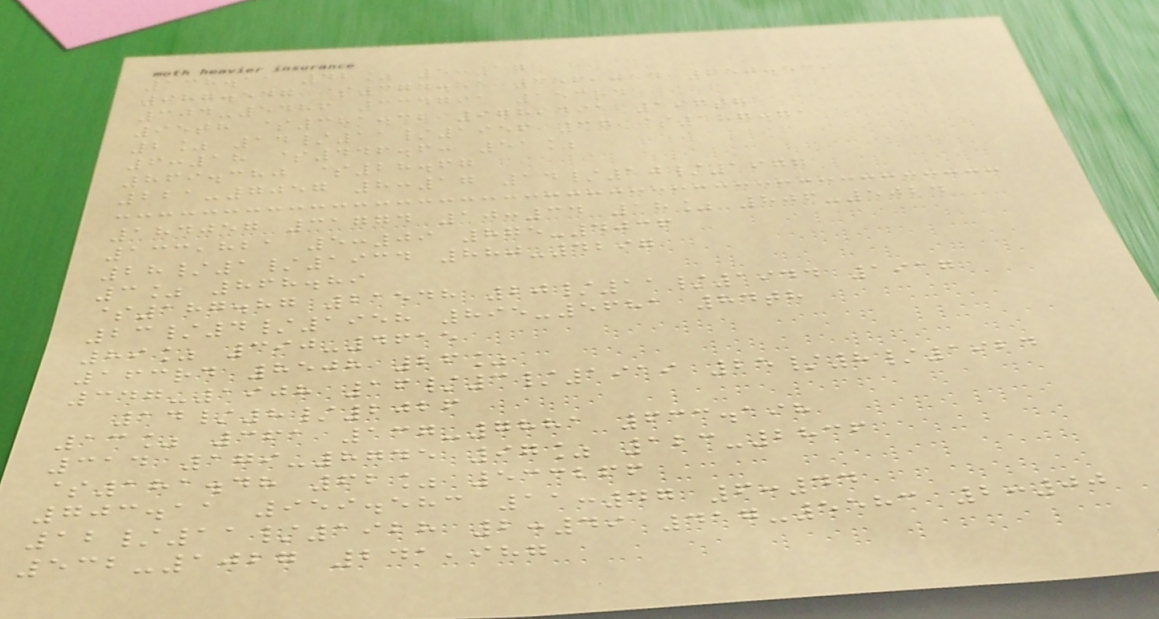138.11 42% 5:17
987.547 $374.51 356,014 650.539
304-5486 334791 153rd
95th $381.32 978,491 197th
2% 14/11/1956 37 $187.71
6:18 $446.60 51%
869.380 $28.67
221-7057 8:17 14/10/1977
184057 31774 10:34 18% 806-5024
133,821 5:09 875-4036
28/1/1934 880-4297
3% 868.89
$187.87 21548 20/11/1944 1917
23/4/1958 895-5681 84th
89% 390-4615
163rd 8508 26%
347-1908 16/3/1919 25/8/1924
14/8/2026
13% 361 137-7881 633.198
314 179-8745 97% 123-2836
$181.48 62% 533266
703.11 959.583 11:47 6:44
12/11/1928 2:49 417-5583 2:00
532-1027 241,987
